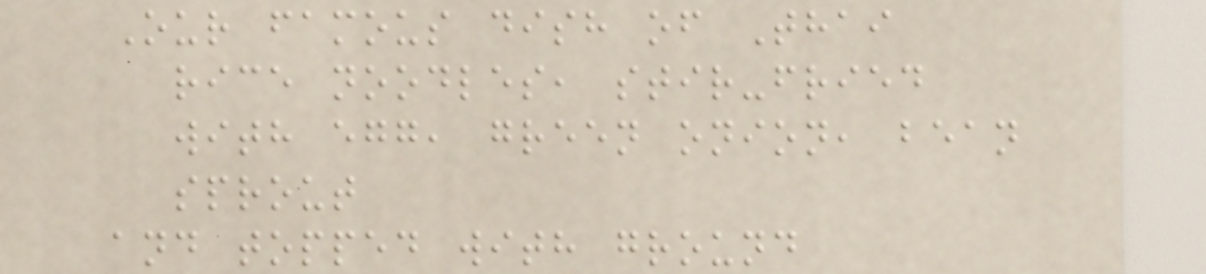Our famous dish of Thai
rice noodles, stir-fried
with egg, green onion, bean
sprout
and topped with ground
